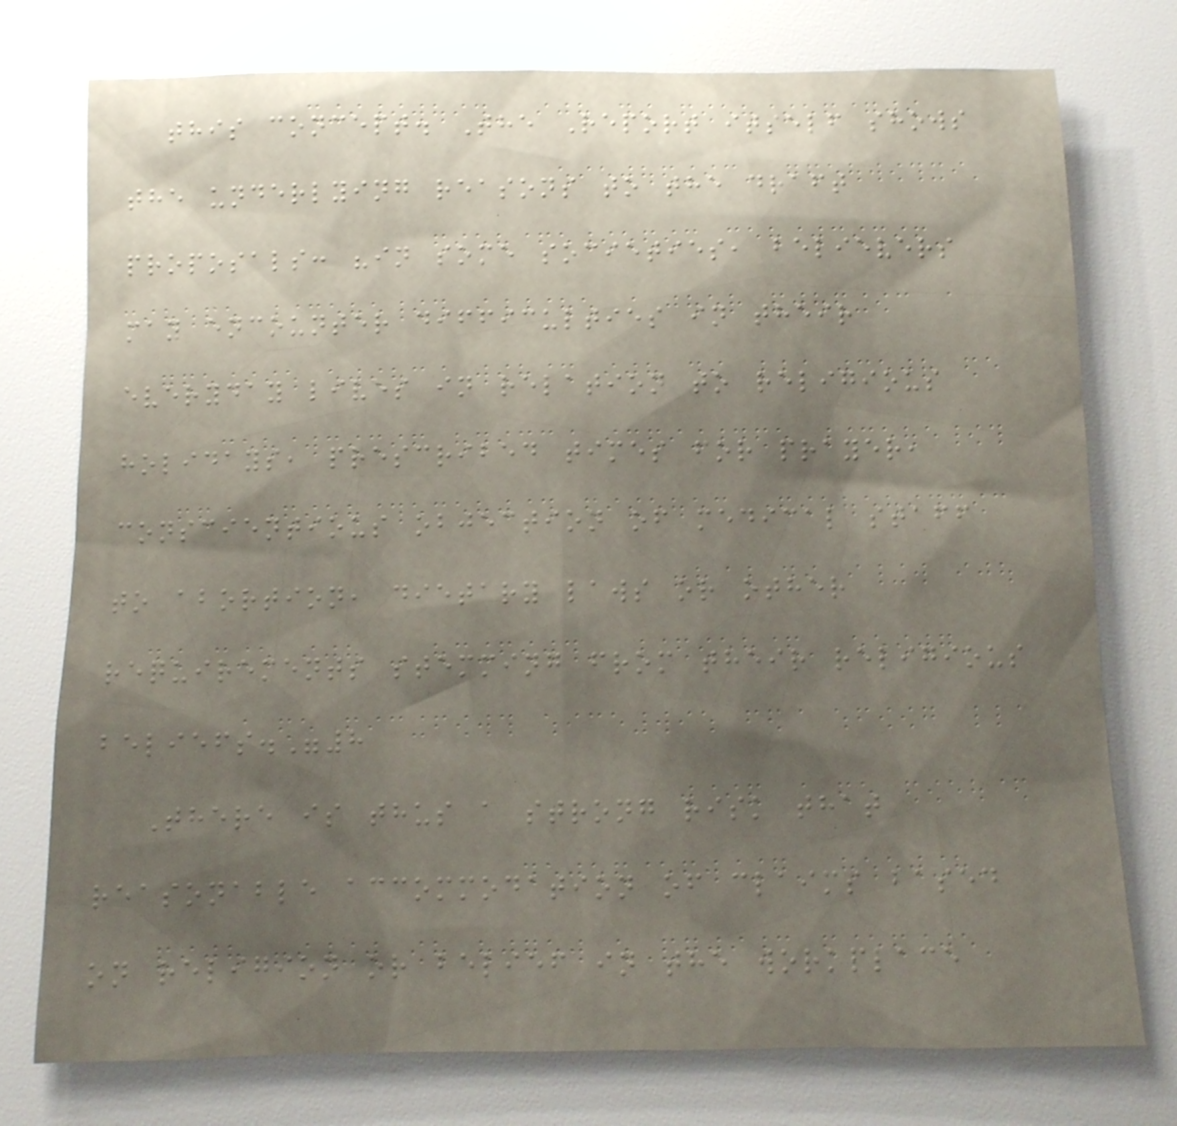this concept. The Report itself shows
the underlying reasons to the draft
proposals: "in some societies, believers
may encounter difficulties in their
everyday lives in relation to religious
holidays, prescribed times for prayer,
conscientious objection of medical staff
to abortion, dietary laws or other
requirements stemming from their religious
beliefs."8
There is thus a strong risk that
reasonable accommodation of claims based
on religion or belief in the workplace
